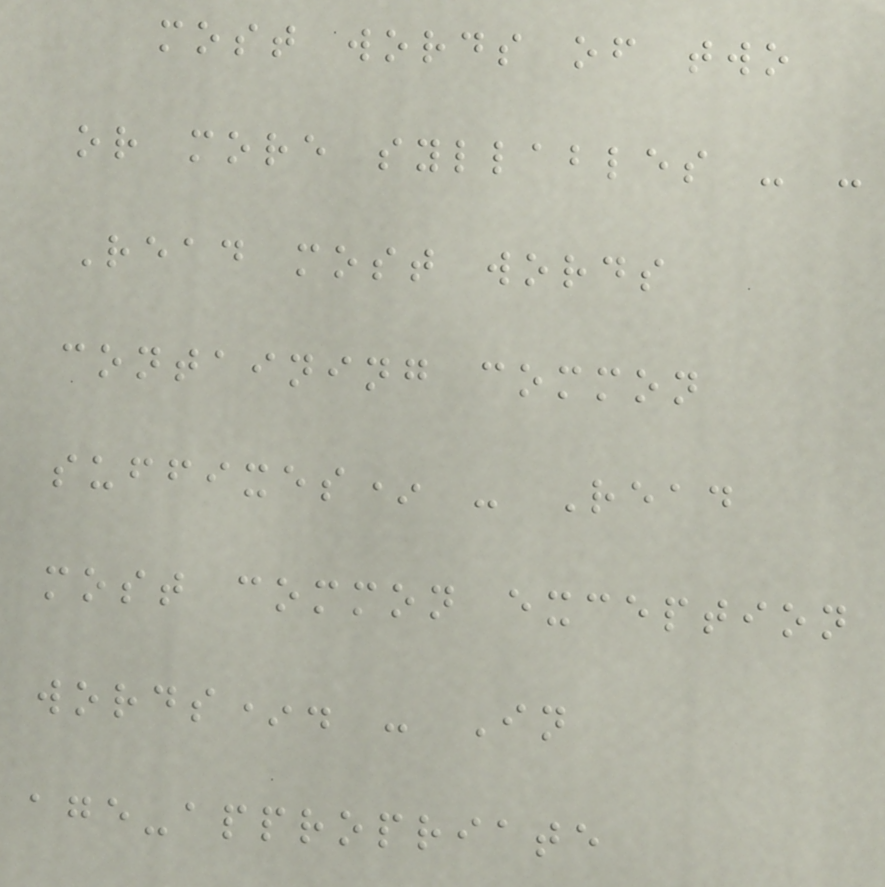most words of two
or more syllables - -
Read most words
containing common
suffixes* - Read
most common exception
words*. - In
age-appropriate
